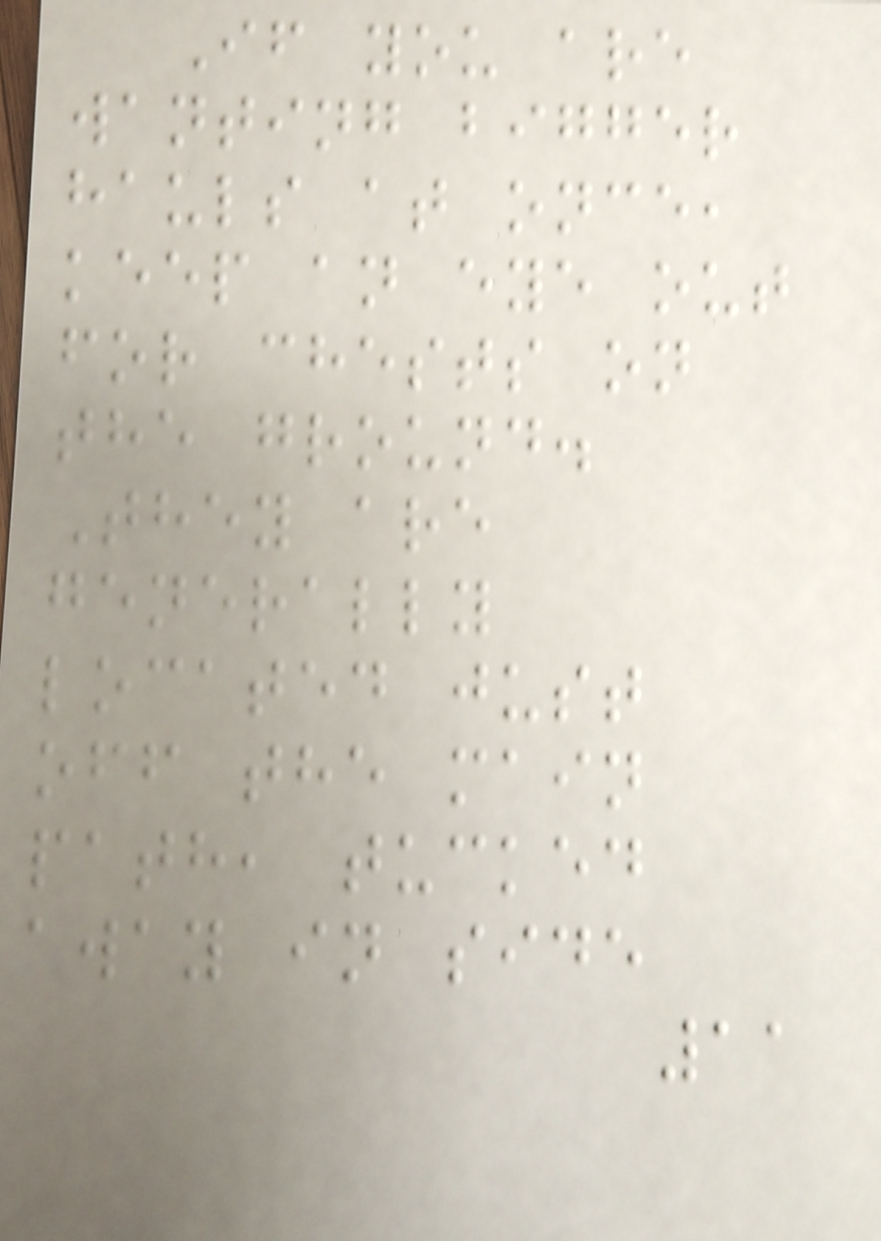If you are
wanting bigger
hauls at once,
keep an eye out
for chests on
the ground.
They are
generally
located just
off the main
path, tucked
away in side
11
